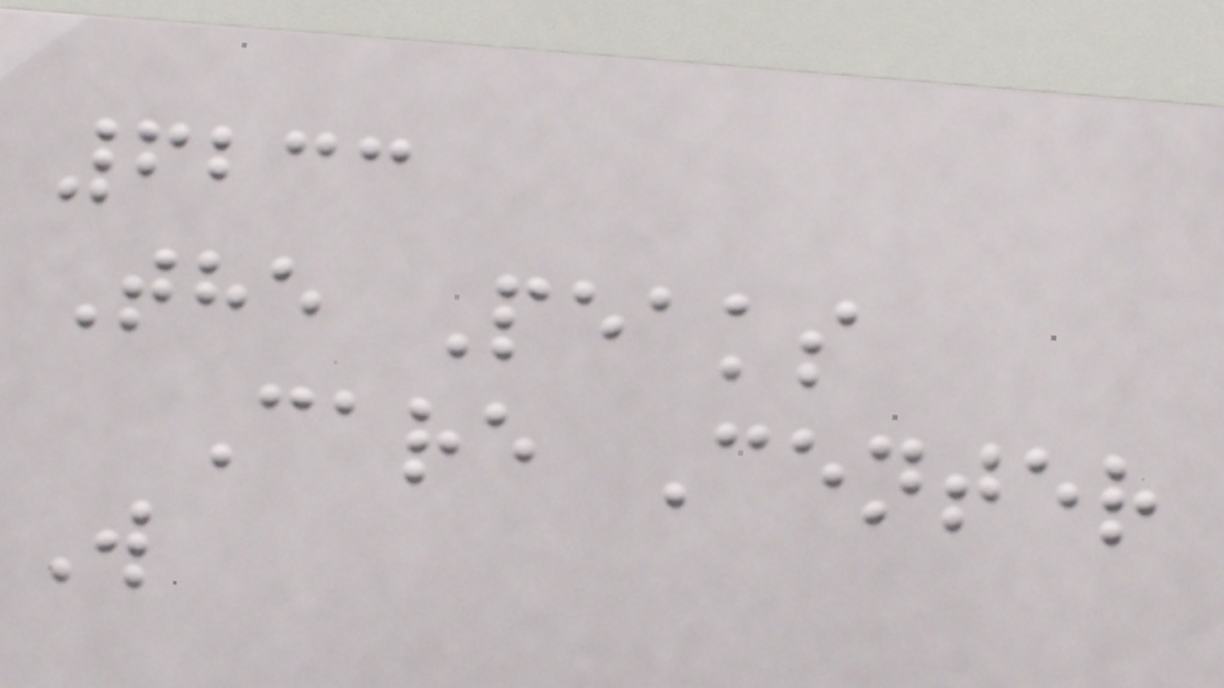6233
The Peaks
Care Center
W
